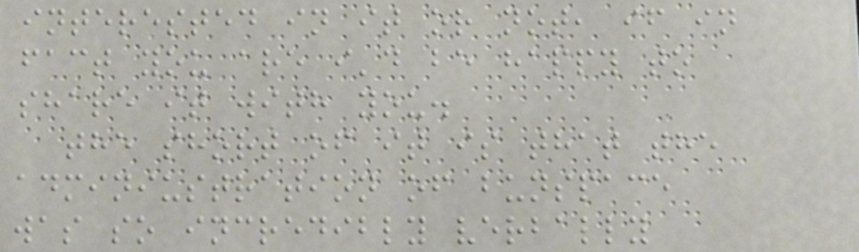interested in it or not, if in
fact you are i'd be happy to
share it with you.
the short of it is that the
adminiustration of bunspace
was so incredibly verbally
